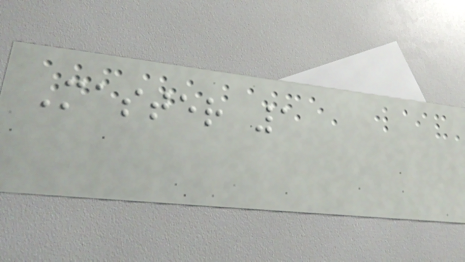Master 1
